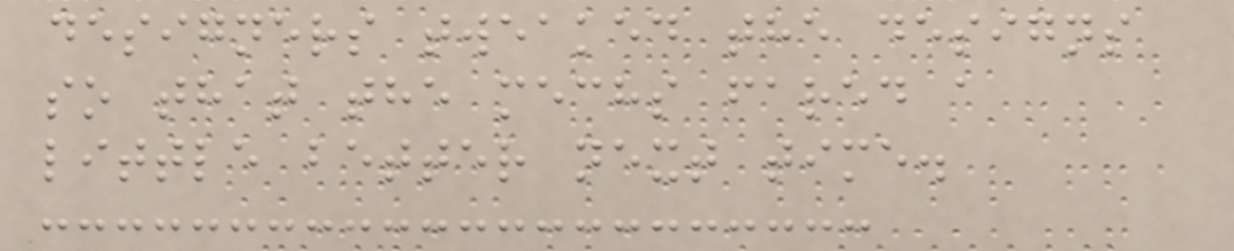designers tweaked the designs
so that the mechs fared a
little better next time.
